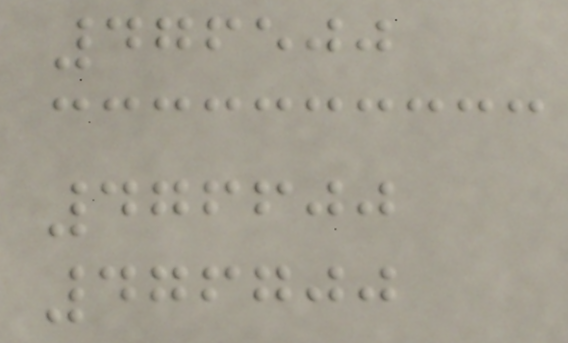476500
476600
476700
